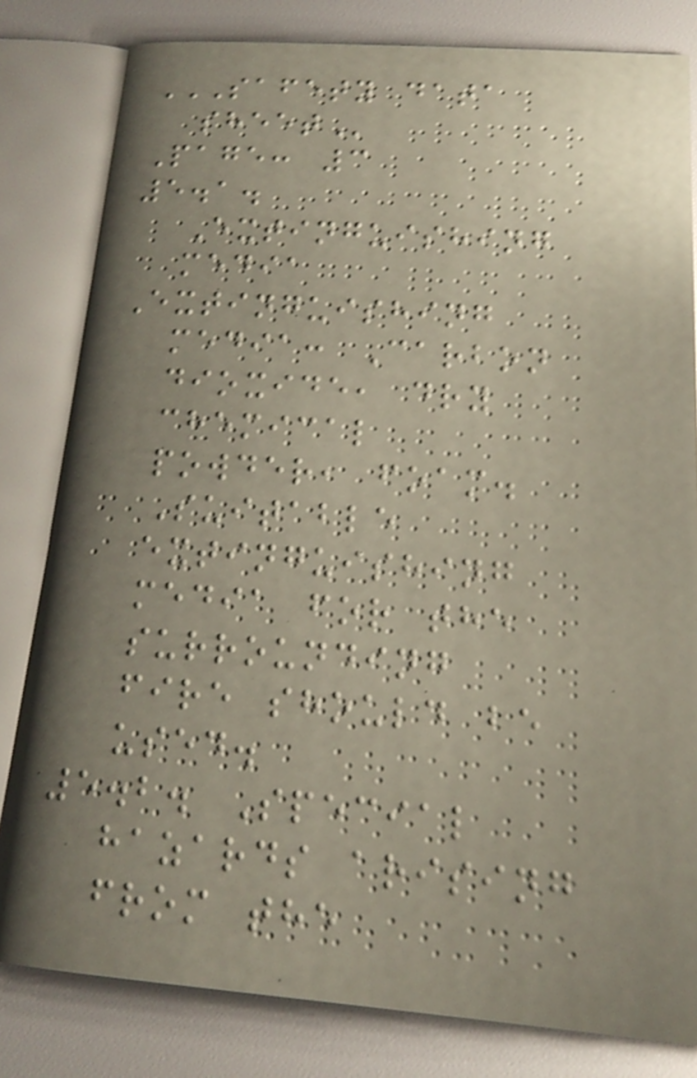SAFETY DATA
SHEET
Page: 3
5.1.
Extinguishing
media
Extinguishing
media: Carbon
dioxide, dry
chemical
powder, foam.
Suitable
extinguishing
media for the
surrounding
fire should be
used.
5.2. Special
hazards arising
from the
